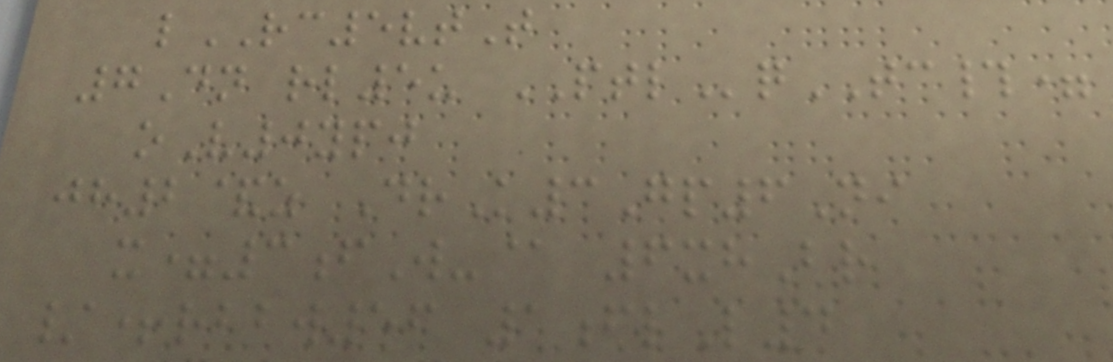lRC5vtT
7Dn rl5u PTLqTC#=
oV0ypj
jh2&z DrK3Gp6Ni
x=3fW-@ 6xhBr
/+rbbw56 1flL4
